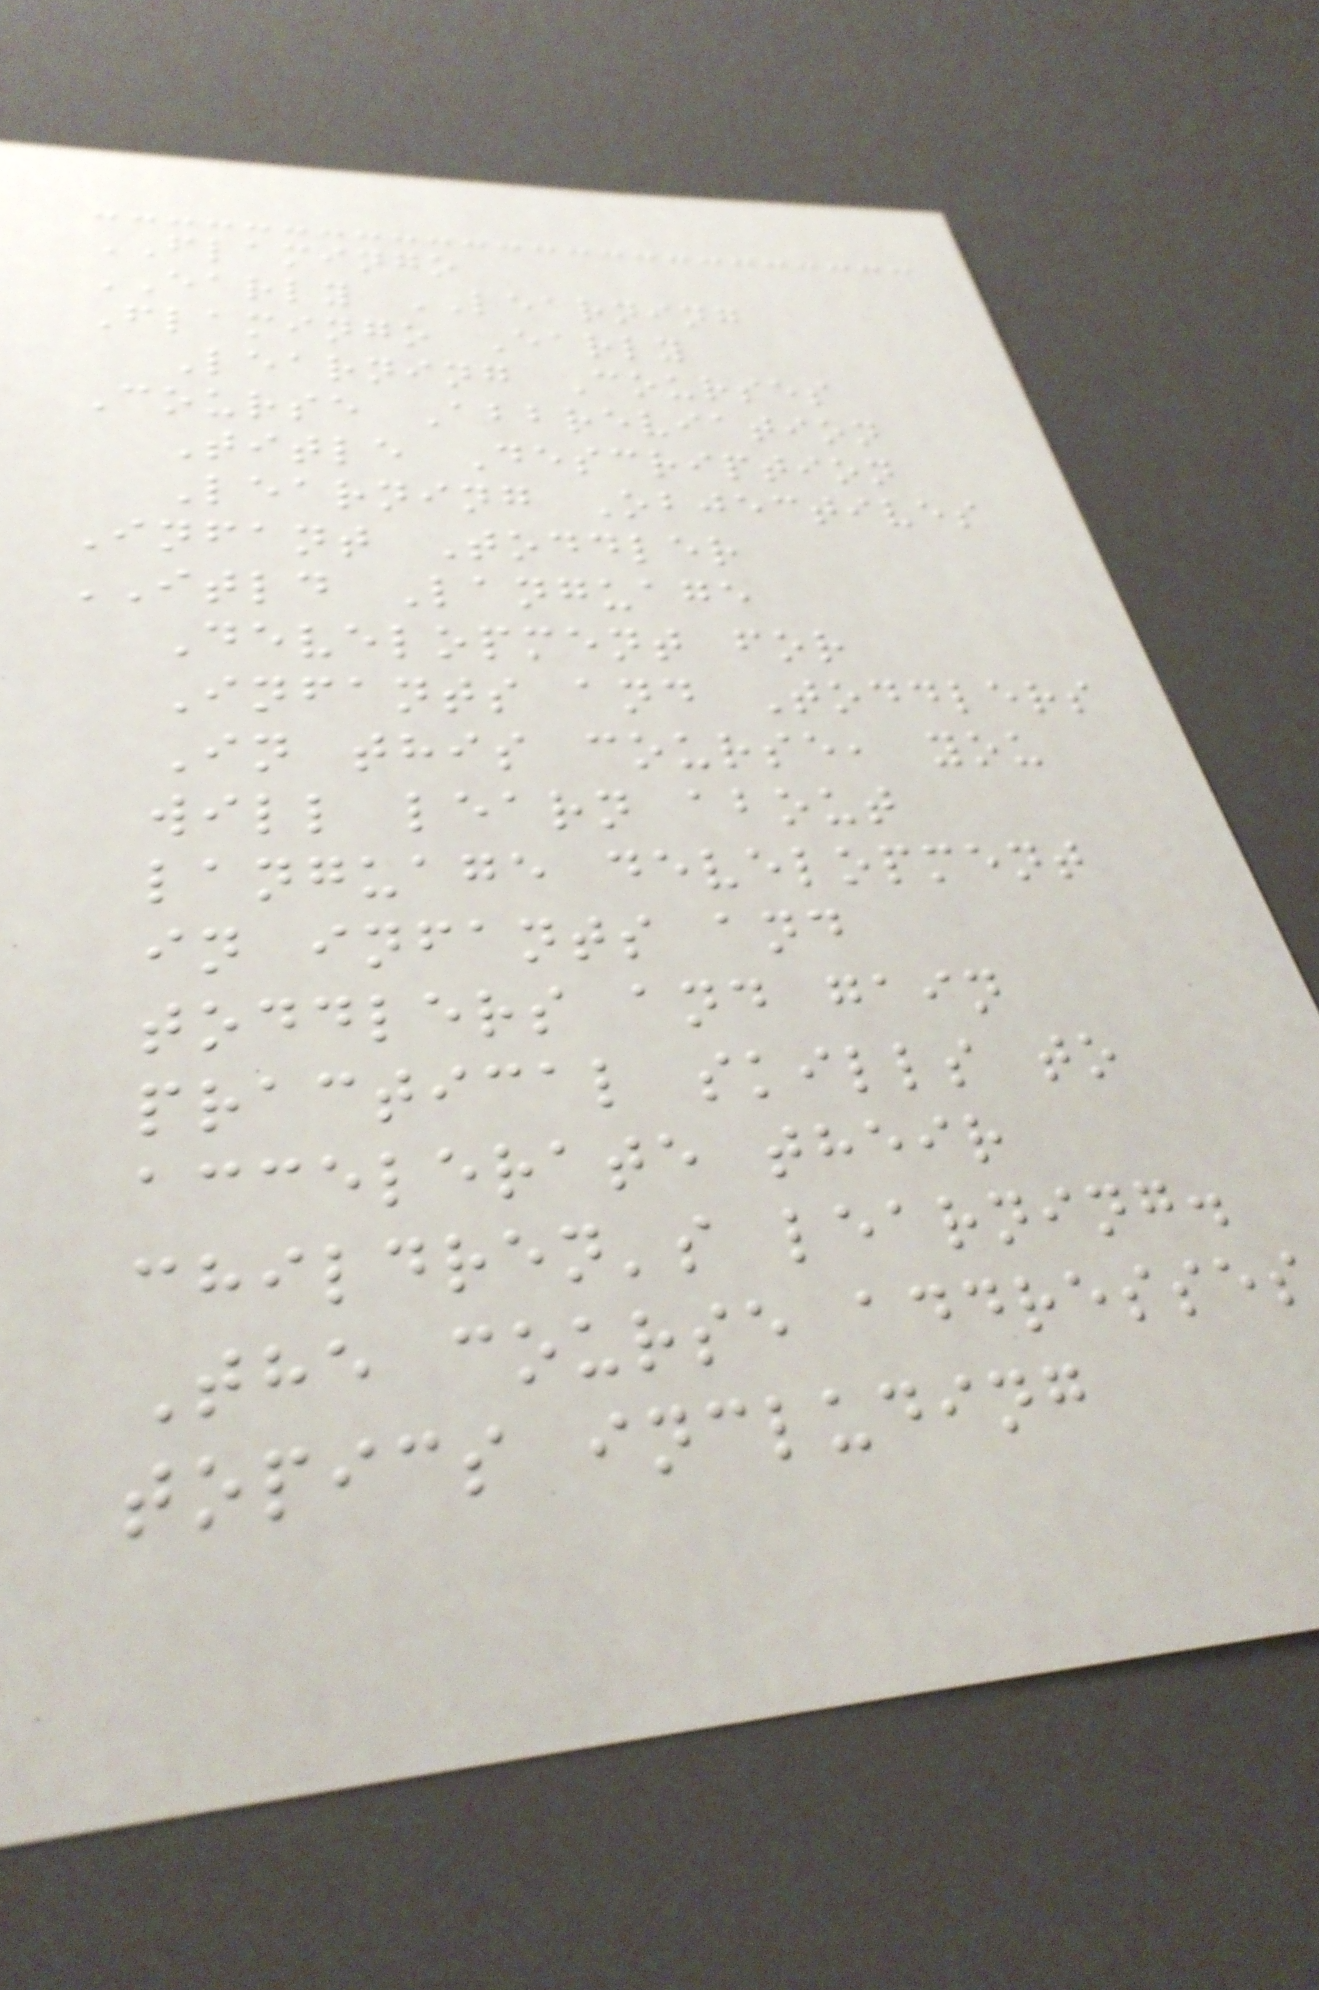FLAMINGO
EARLY LEARNING
Flamingo Early
Learning Courses
Course Abbreviation
Title Description
Learning Objectives
Infant Toddler
ITLD Language
Development for
Infants and Toddlers
In this course, you
will learn about
language development
in infants and
toddlers and gain
practical skills to
accelerate their
children's learning.
The course addresses
topics including
